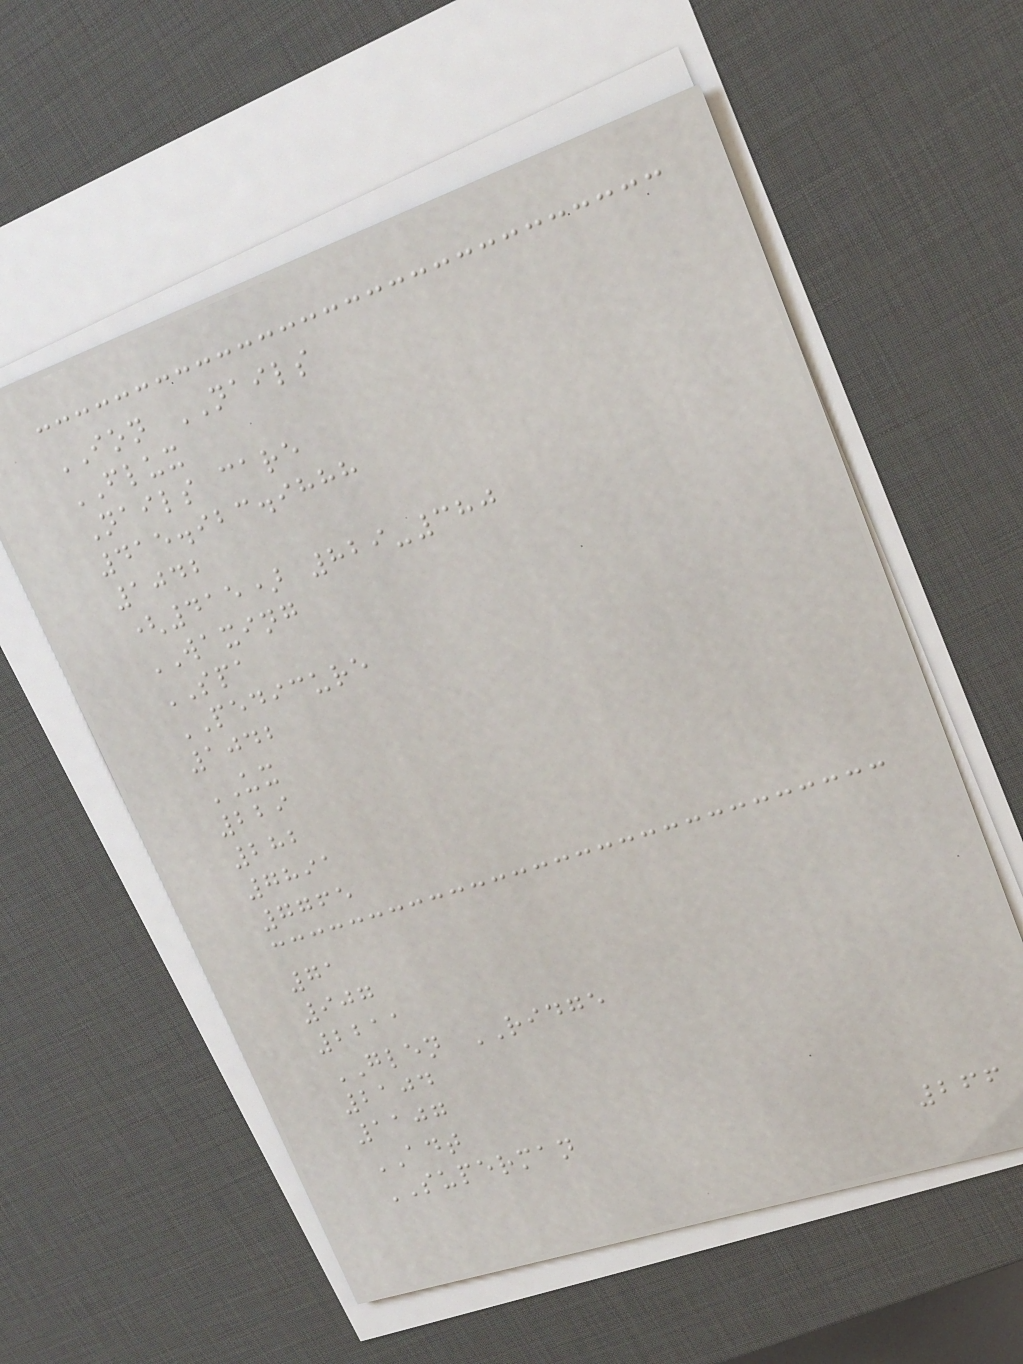ION NAILS
FLUX
Nails care
415.923.9888
1042
(415) 829-380
WAXING
SPA
PEDICURE
1042
UX
229
282
7891
7765
71
907
2211
GLEN RIDGE
2104
1107
ADT
SUPERMAN
266
